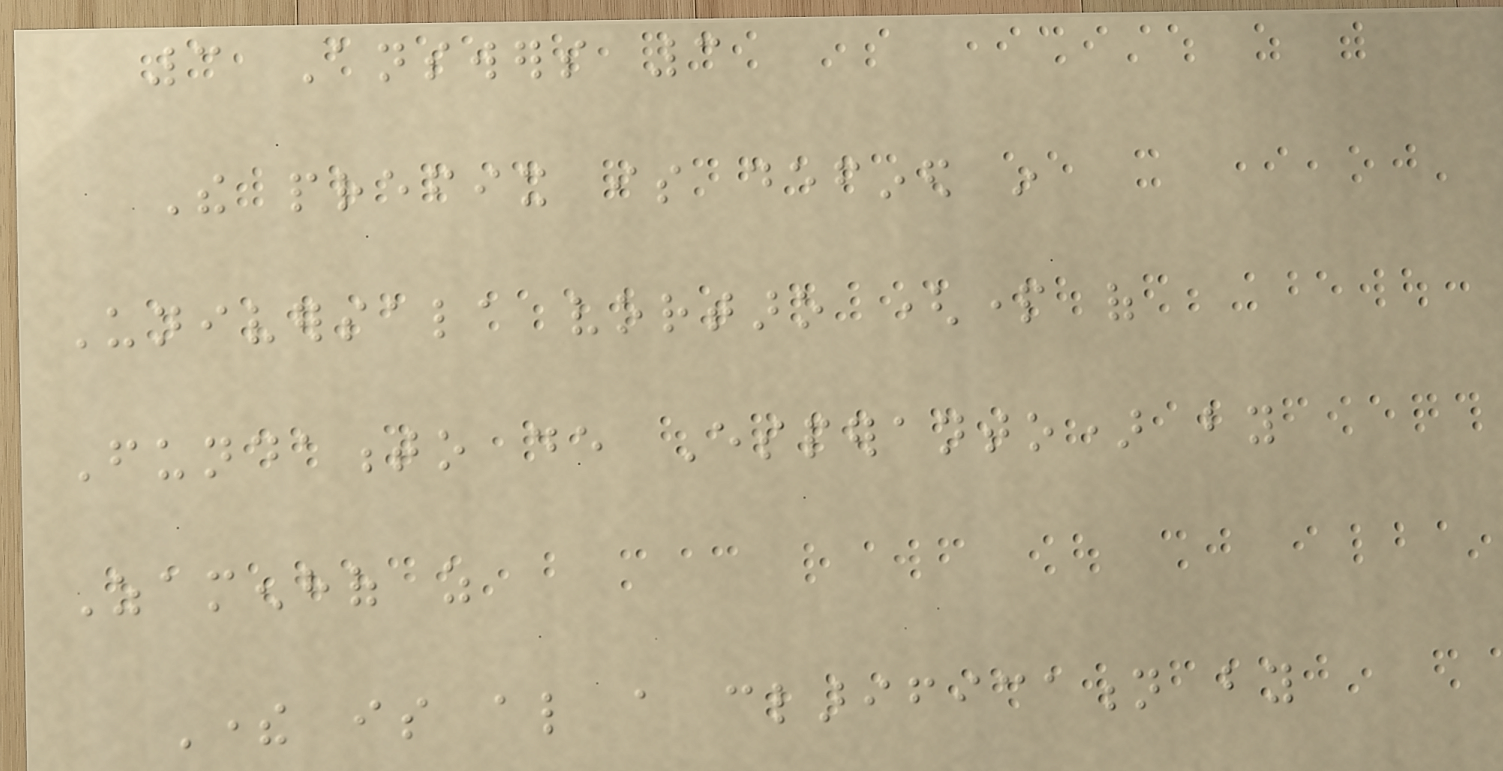3 Answers 3
The prefix is defined in
Universala vortaro (part of
Fundamento de Esperanto) by
Zamenhof as
There is also a clarification by
